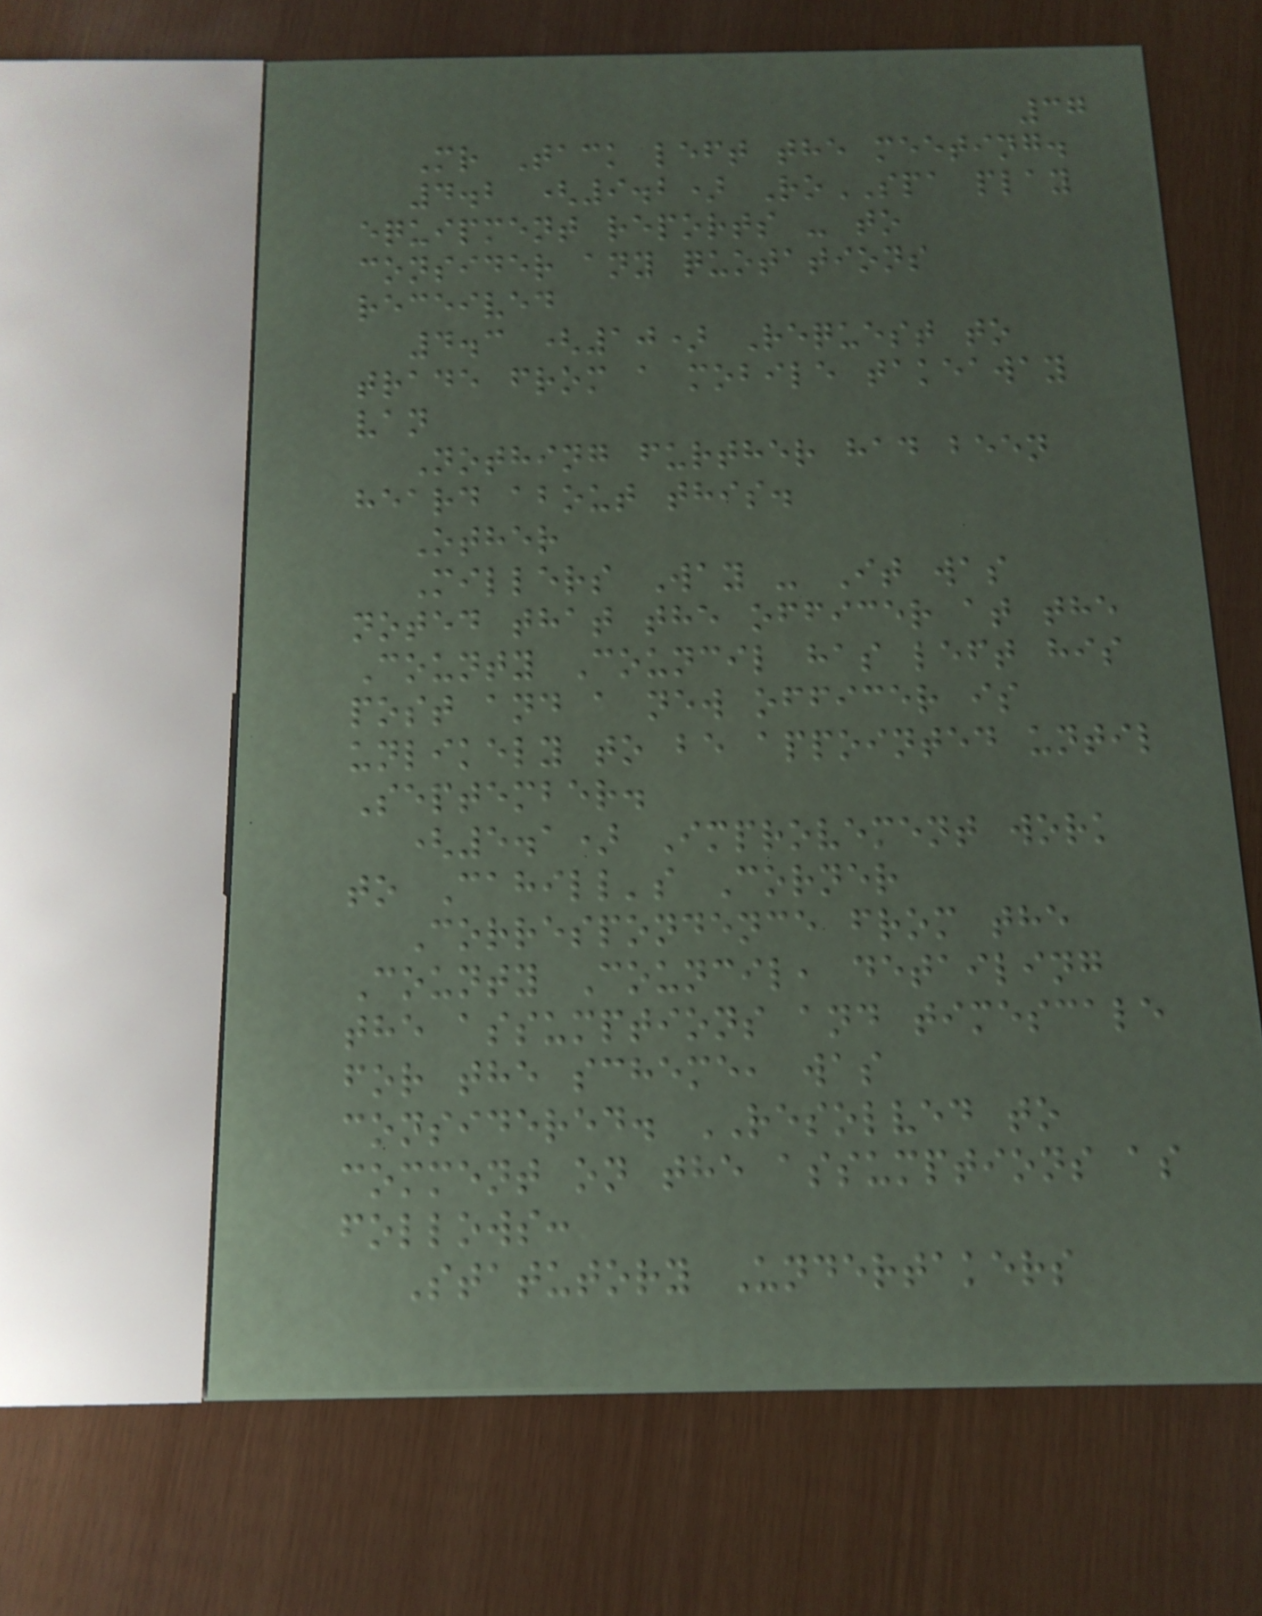37
Mr Tack left the meeting.
4.2 (9.2) RoSPA play
equipment reports - to
consider any quotations
received
4.3 (10) Request to
trade from a mobile takeaway
van
Nothing further had been
heard about this.
Other
Millers Way - It was
noted that the officer at the
County Council has left his
post and a new officer is
unlikely to be appointed until
September.
(5.1) Improvement work
to Cahill's Corner
Correspondence from the
County Council, detailing
the assumptions and timescale
for the scheme, was
considered. RESOLVED to
comment on the assumptions as
follows:
Statutory Undertakers
